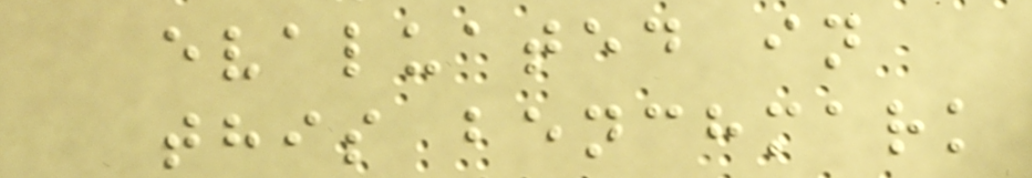evaluated in
this benchmark
